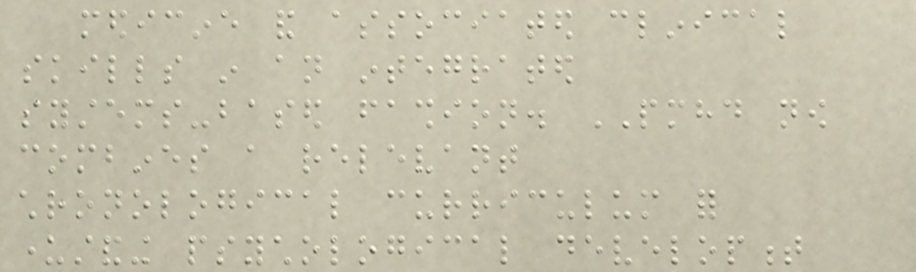medicine and associated clinical
skills in an integrated
systems-based fashion. PMHD now
combines a relevant
chronological curriculum for
understanding psychological development
